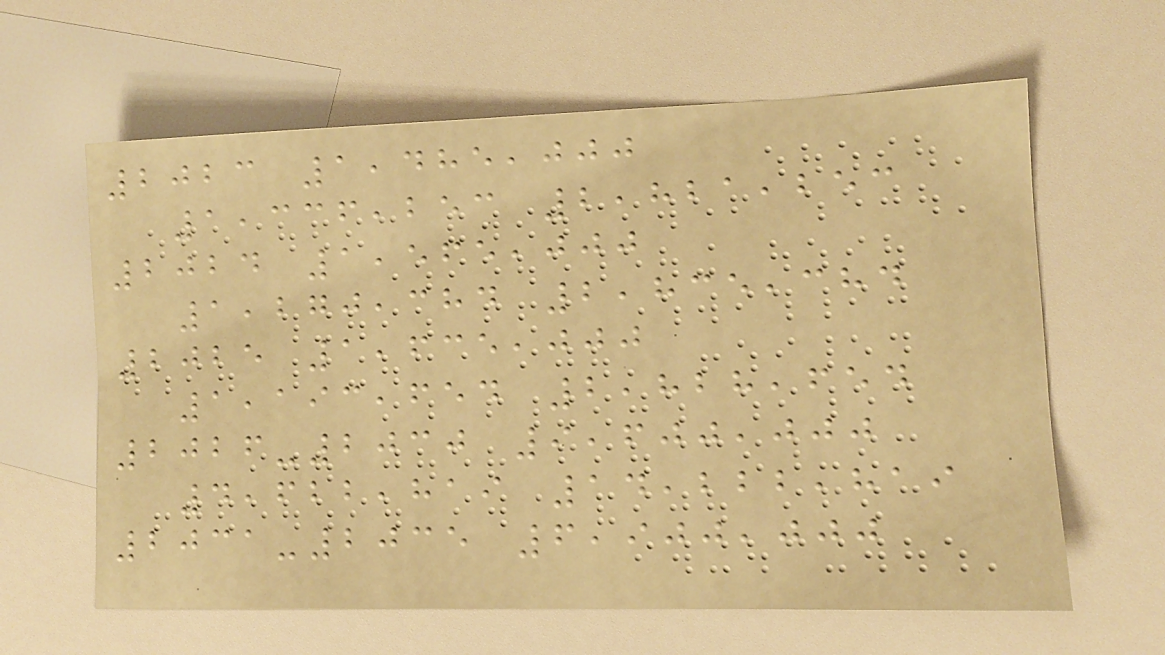2023 1,485,000
1,336,253 2,821,253
2024 1,565,000
1,270,384 2,835,384
2025 1,635,000
1,193,654 2,828,654
2026-2030 9,600,000
4,622,819 14,222,819
2031-2035 6,900,000
